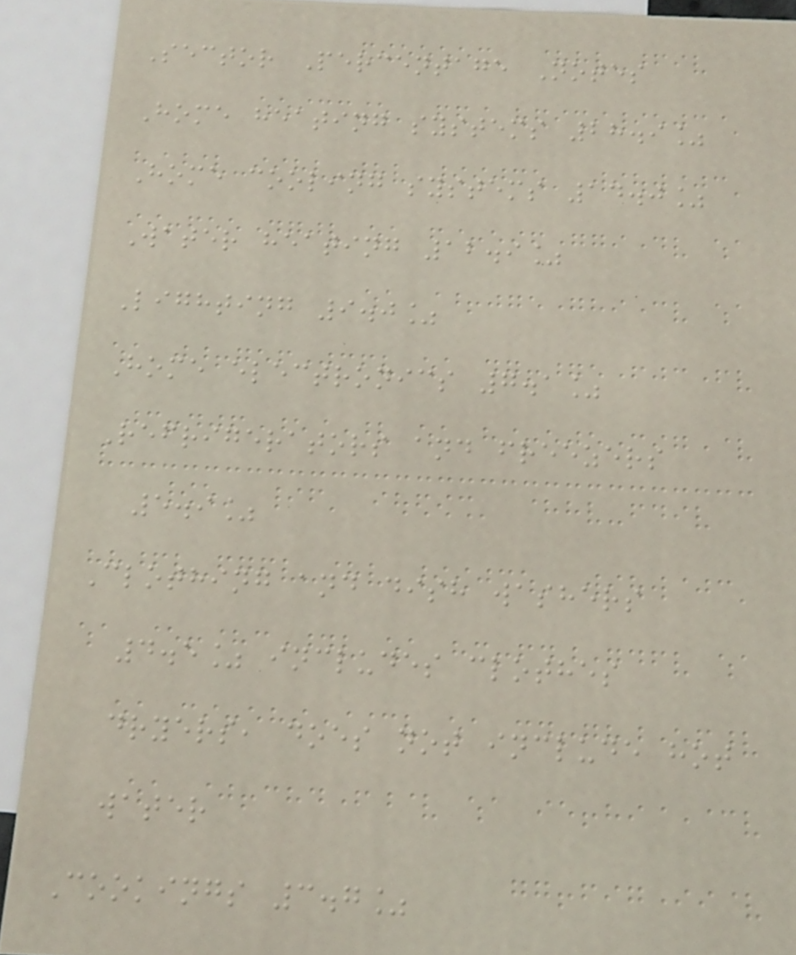Sector Percentage Notes
Home heating systems 28.9%
Home cooling systems 14.0%
Water heating 12.9%
Lighting 9.0%
Home electronics 7.1%
Refrigerators and freezers
5.9%
Clothing and dish washers
4.5% includes clothes
dryers, does not include hot
water
Cookings 3.7%
